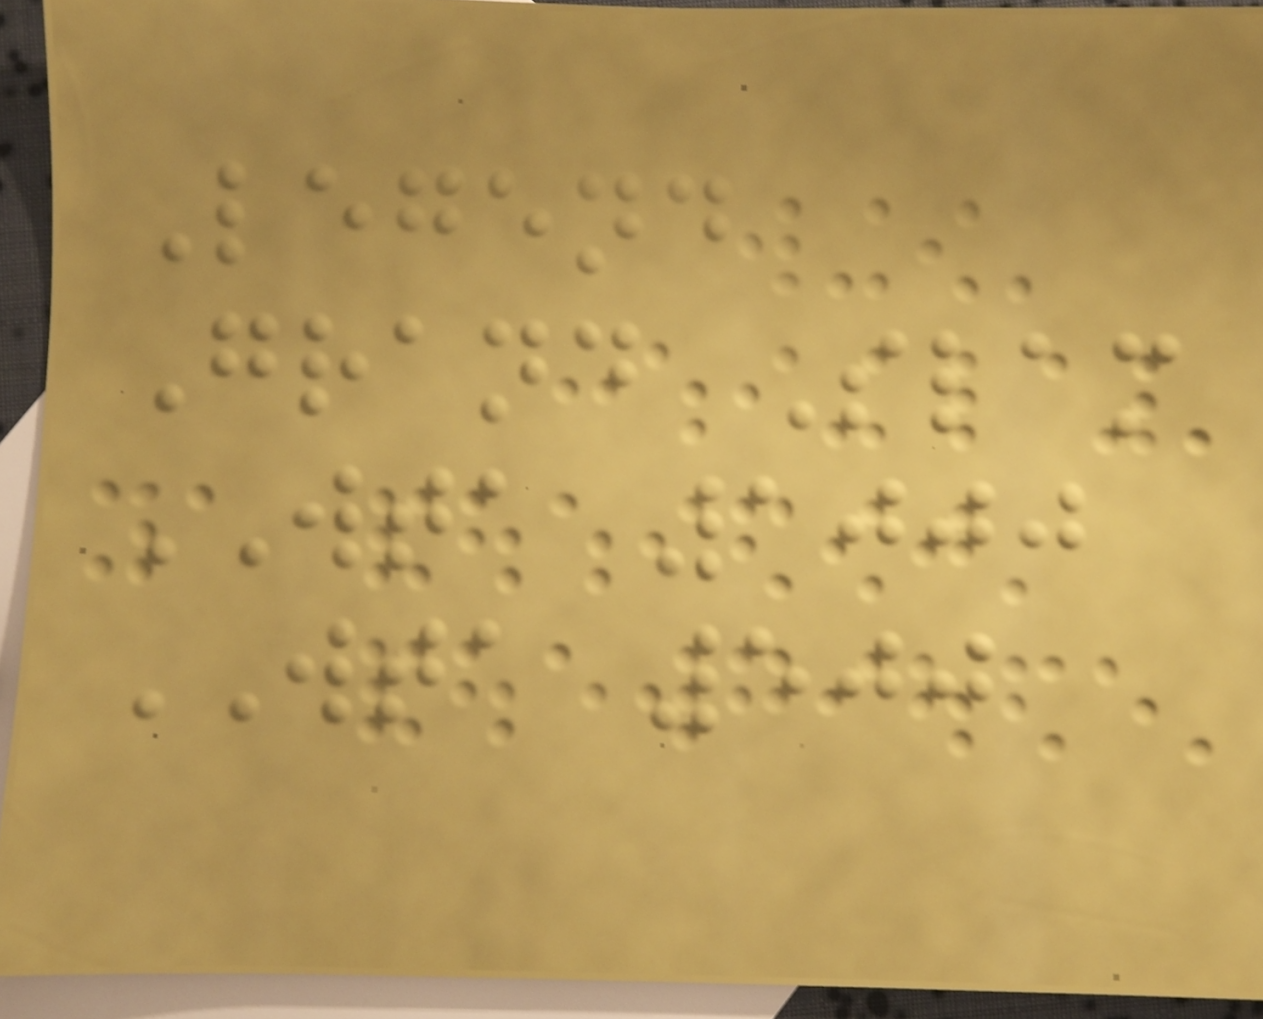Legend
Grand Slam
WTA 1000
WTA 500
